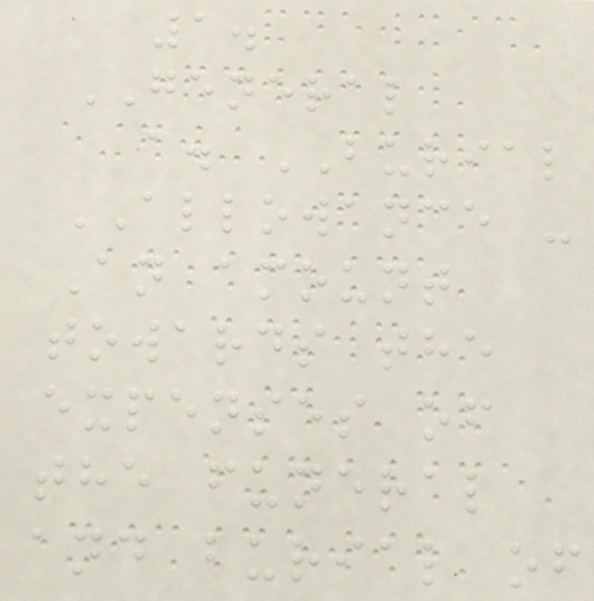1.
GENERAL
a. BURIAL
ALLOWANCE -
An amount
towards the
expenses of
the funeral
and burial of
